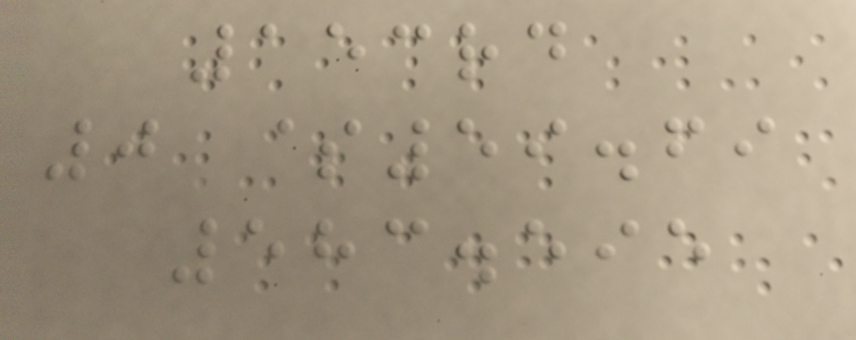153rd
0 $59.69
583.595
